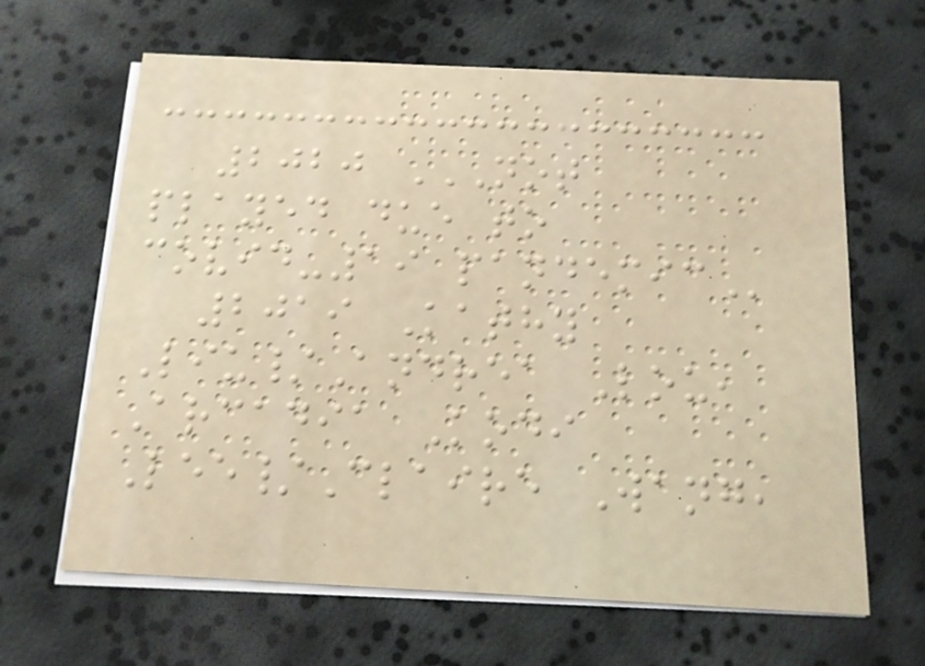2020 NOT
PLAYED DUE TO
COVID-19 PANDEMIC
2019 Kathy
Liu/Andrea Lou,
Arcadia Kodi
Lee/Claire Wang,
